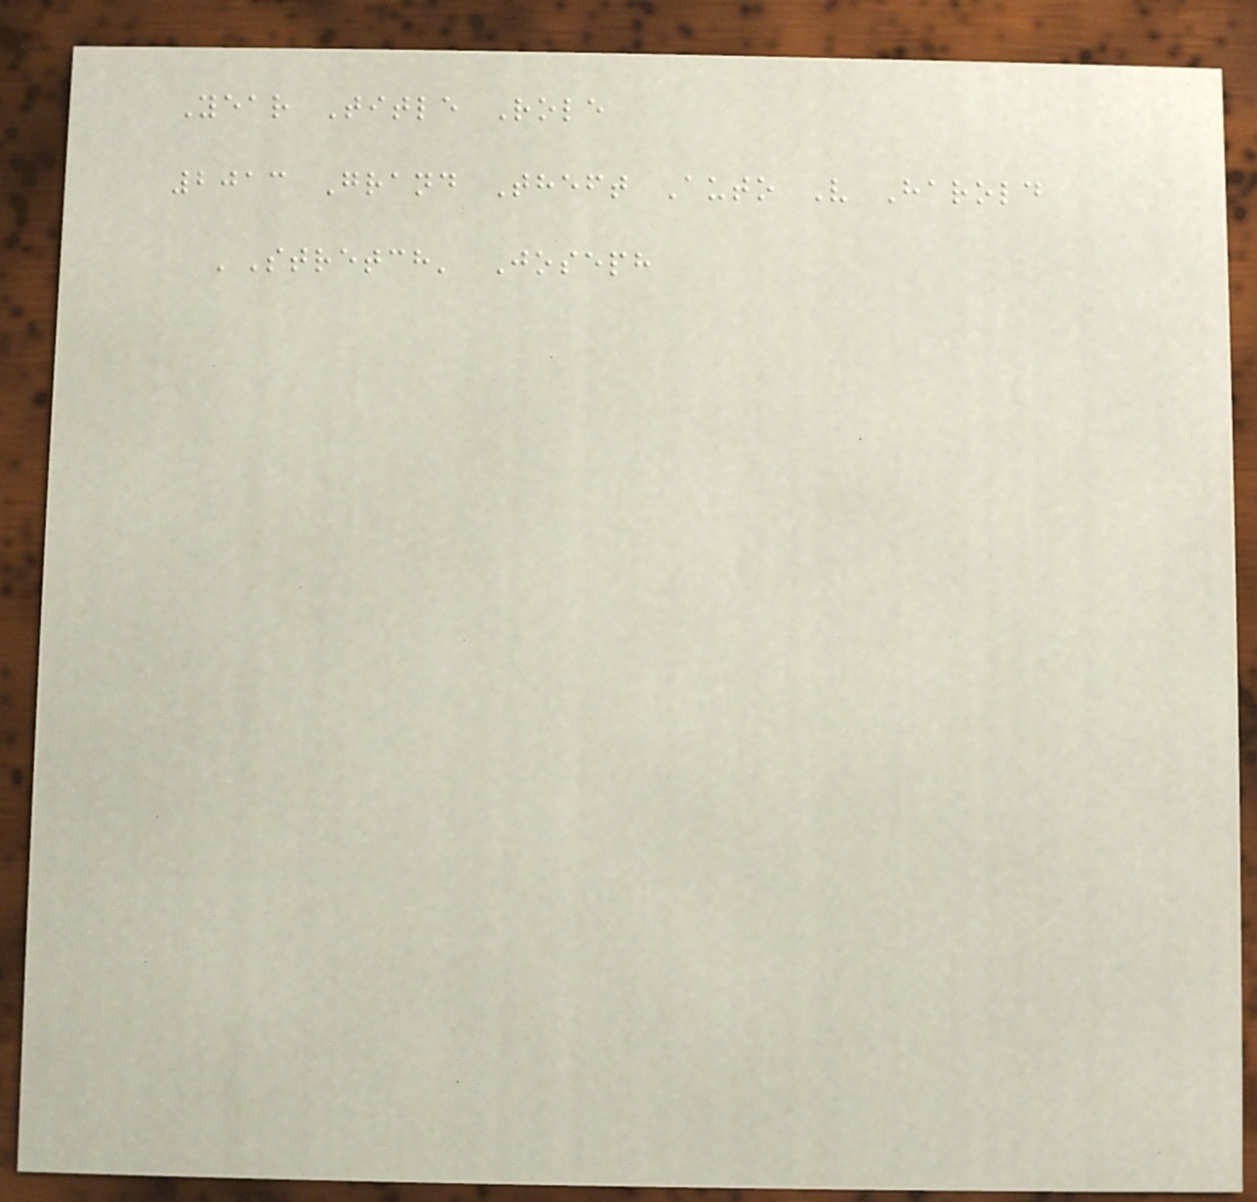Year Title Role
2013 Grand Theft Auto V Harold
'Stretch' Joseph
